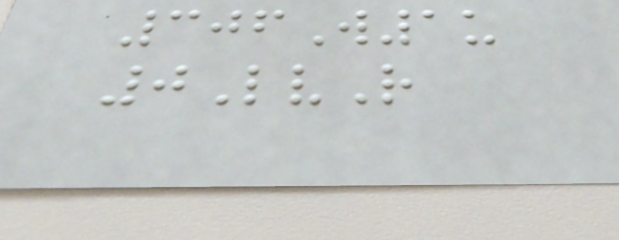306W1u
0LvR
